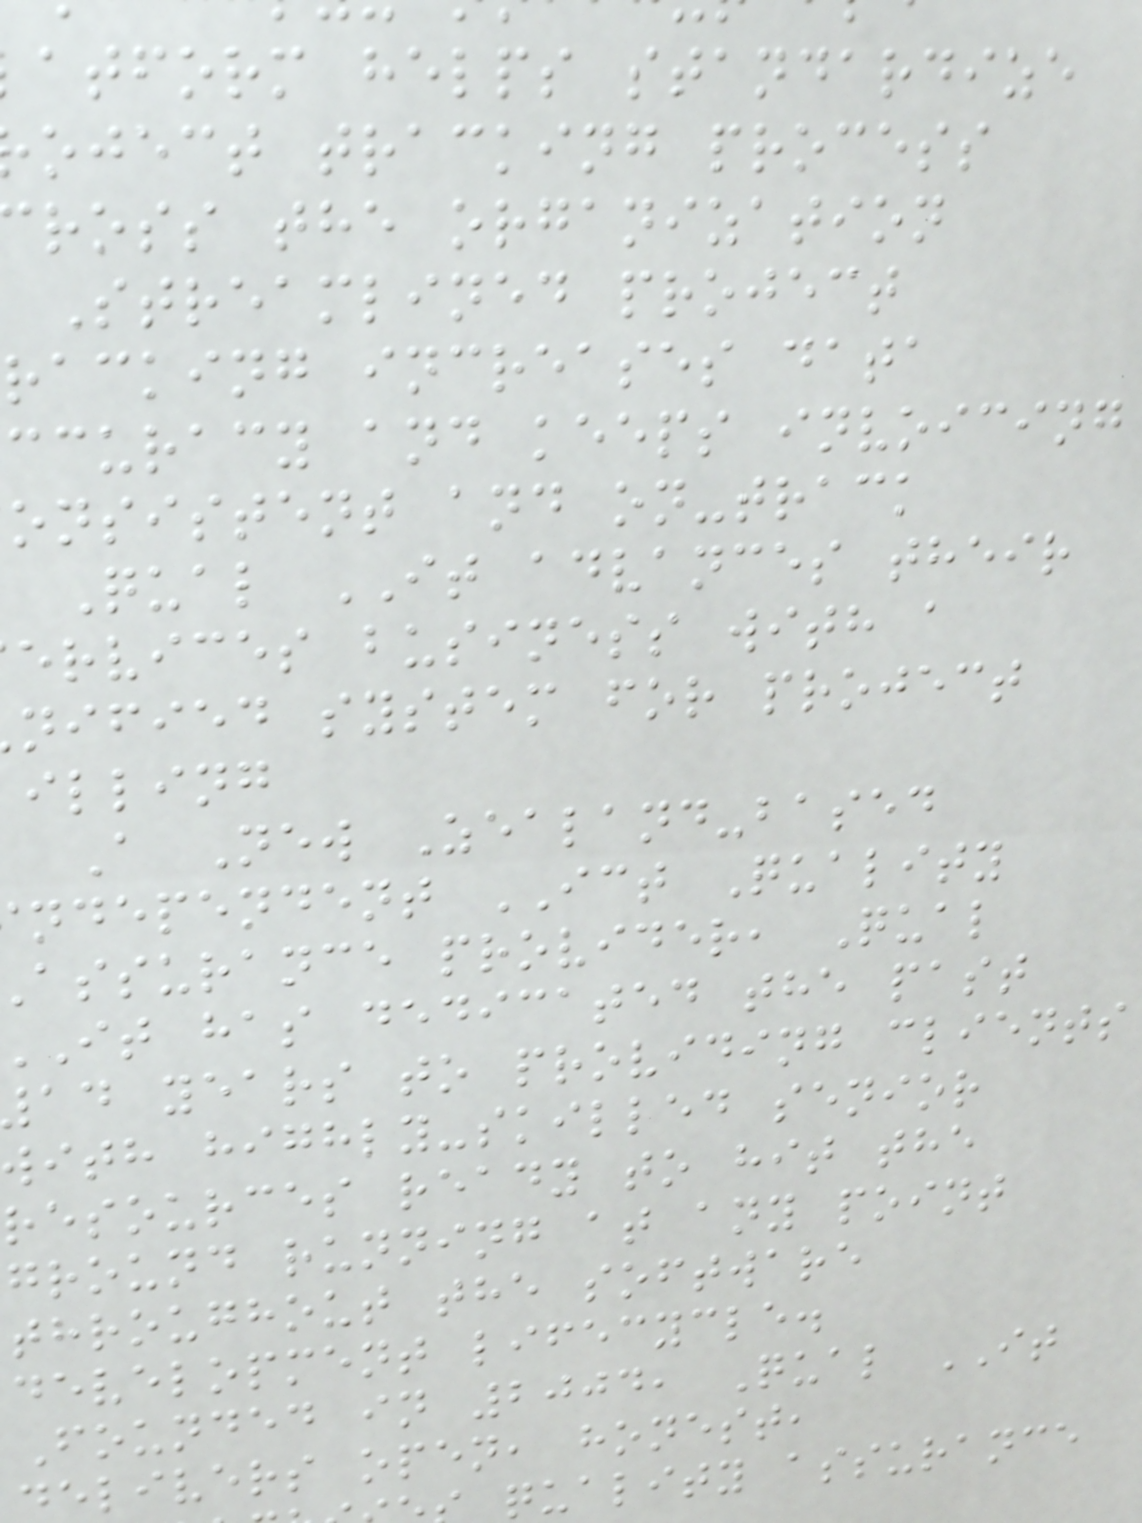atform helps standardize
oject tracking process
ross the organization
Streamlined project
racking increases data
ccuracy and keeps invoicing
onsistent and on-track
Qual IT advances their
ervices business with a
nified system for project
illing
A New Zealand-based
ndependent ICT Quality
assurance provider, Qual
it has dedicated the past
ad years to providing clients
with highly-skilled senior
resources ready to hit the
ground running at any point
throughout the software
development lifecycle.
Founded in 2004, Qual IT
elivers open, honest,
quality assurance
